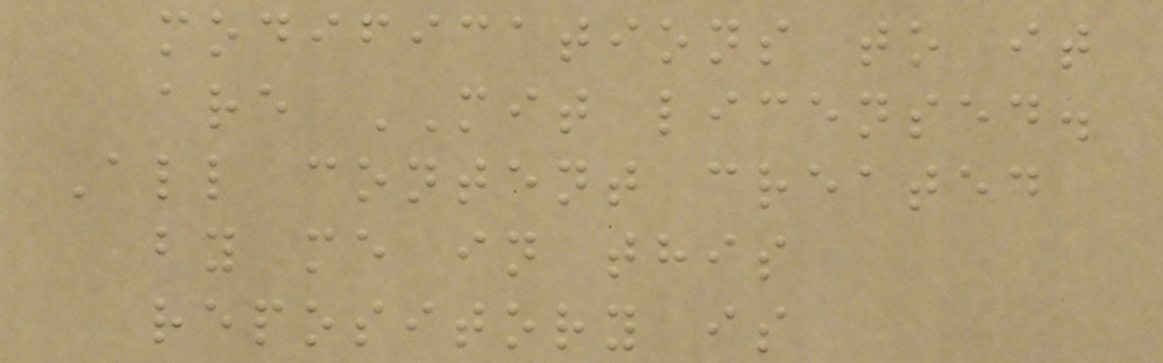modifications to it
are MIT licensed.
All content created
by me in this
repository is
